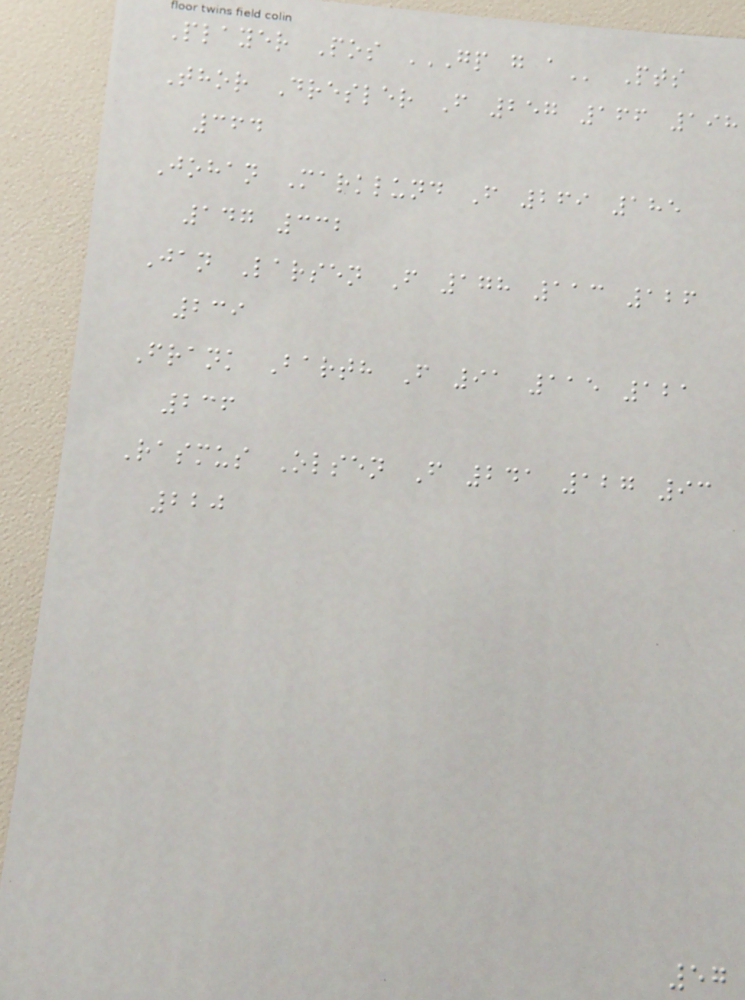Player Pos GP G A Pts
Thor Dresler F 257 166 198
364
Johan Marklund F 269 185
147 332
Jan Larsen F 178 113 126
239
Frank Barth F 91 115 121
236
Rasmus Olsen F 241 127 93
220
57
